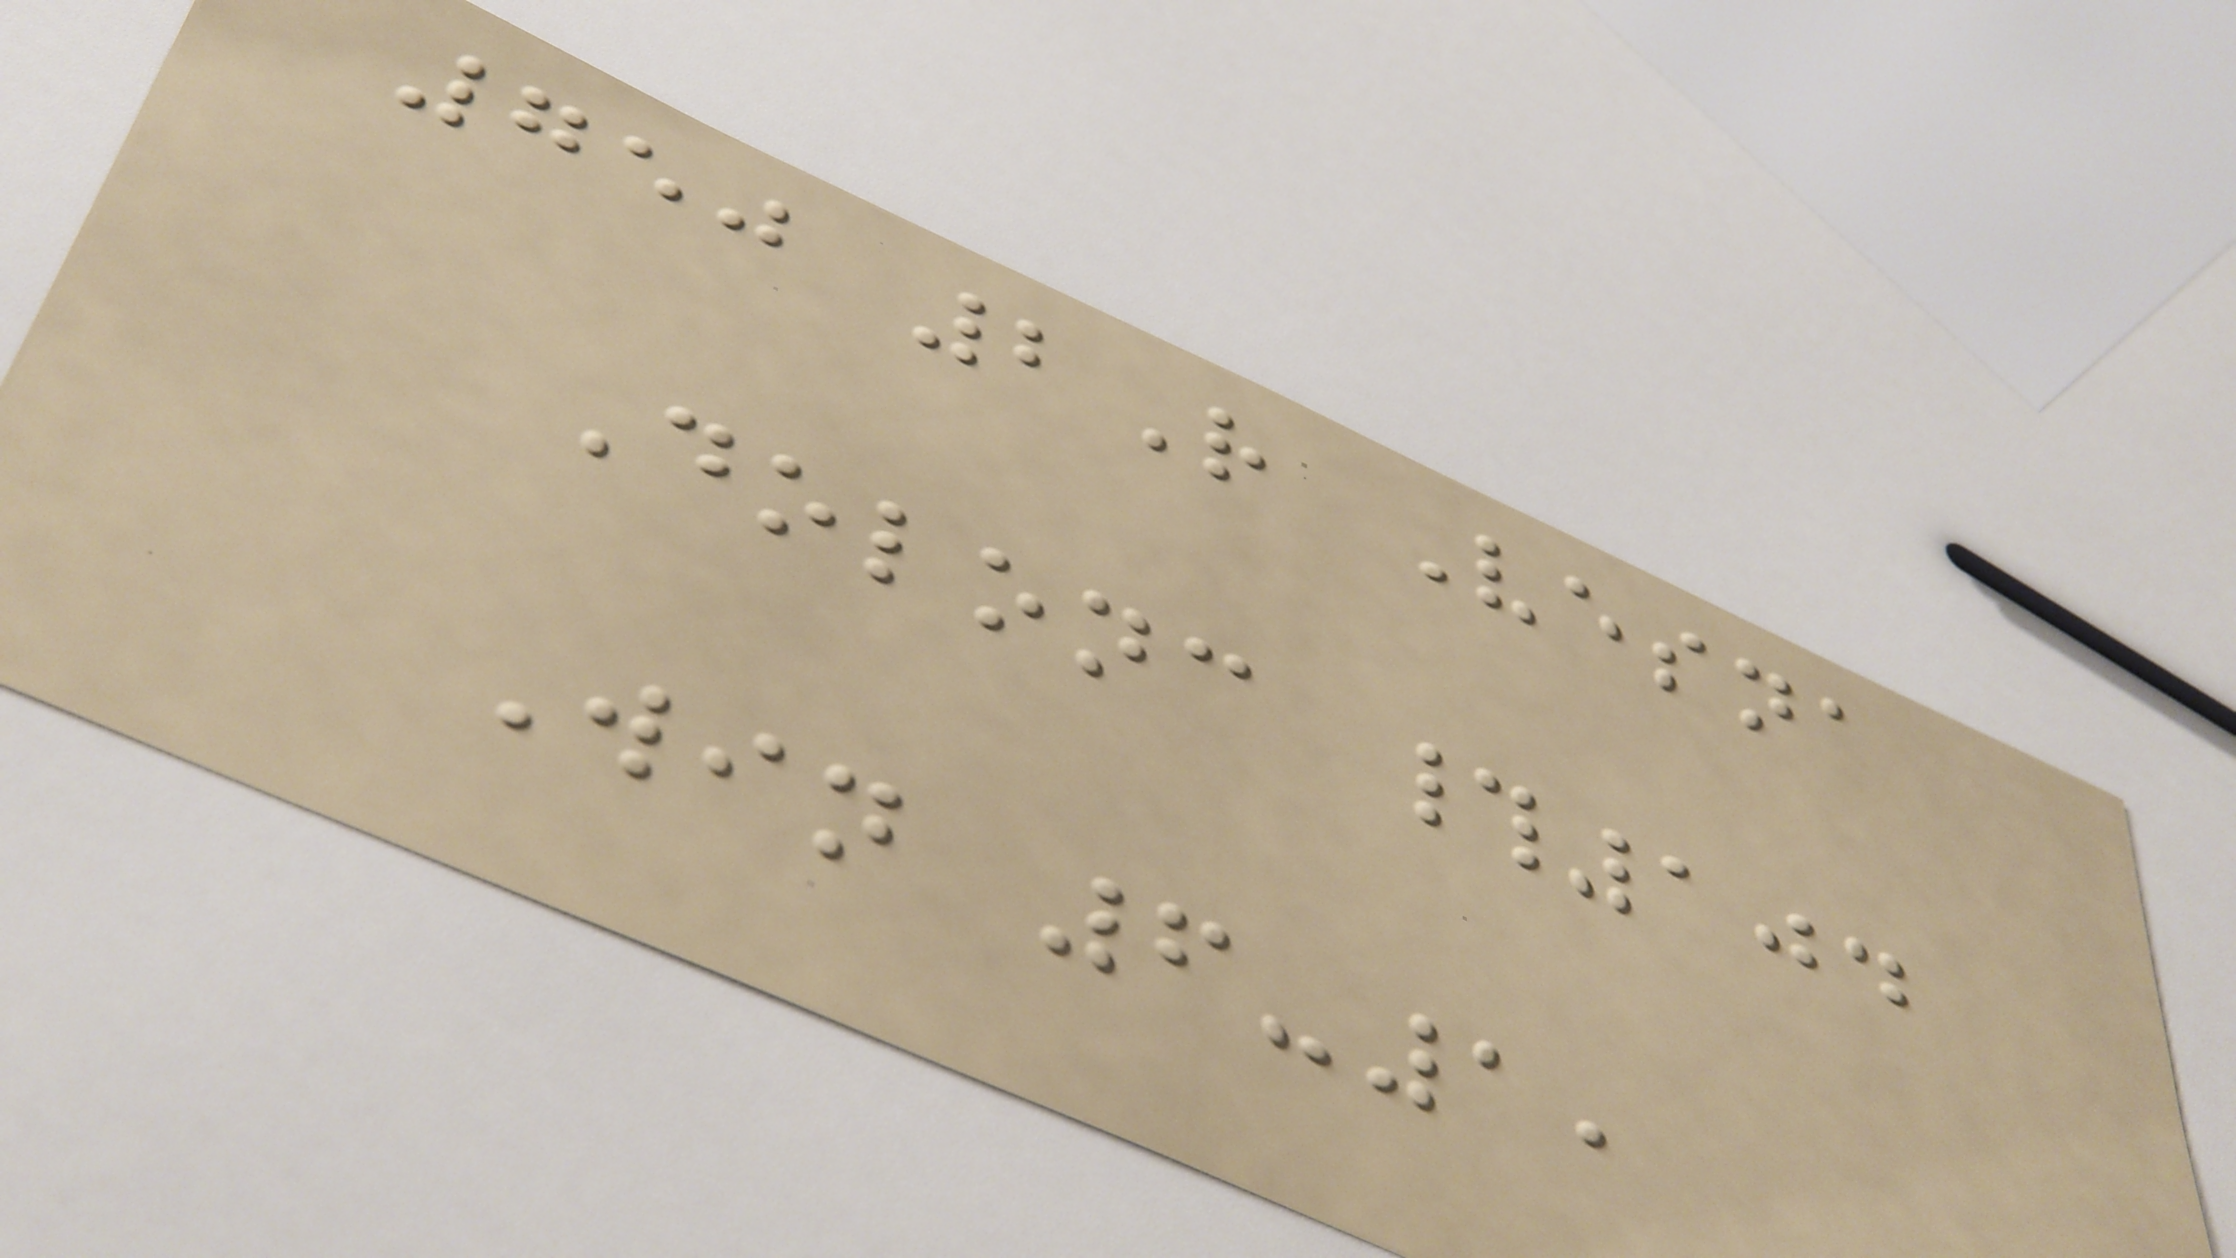750 2R Vesna
Dolonc #104
Win 6-1,
